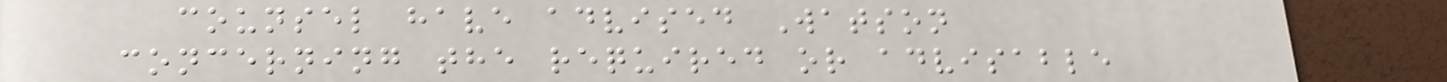counsel have advised Watson
concerning the required or advisable
